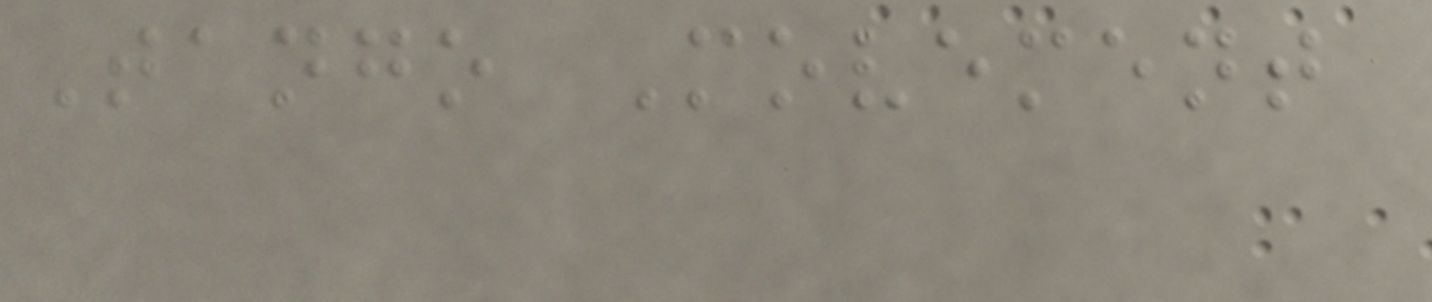Tango Movement
